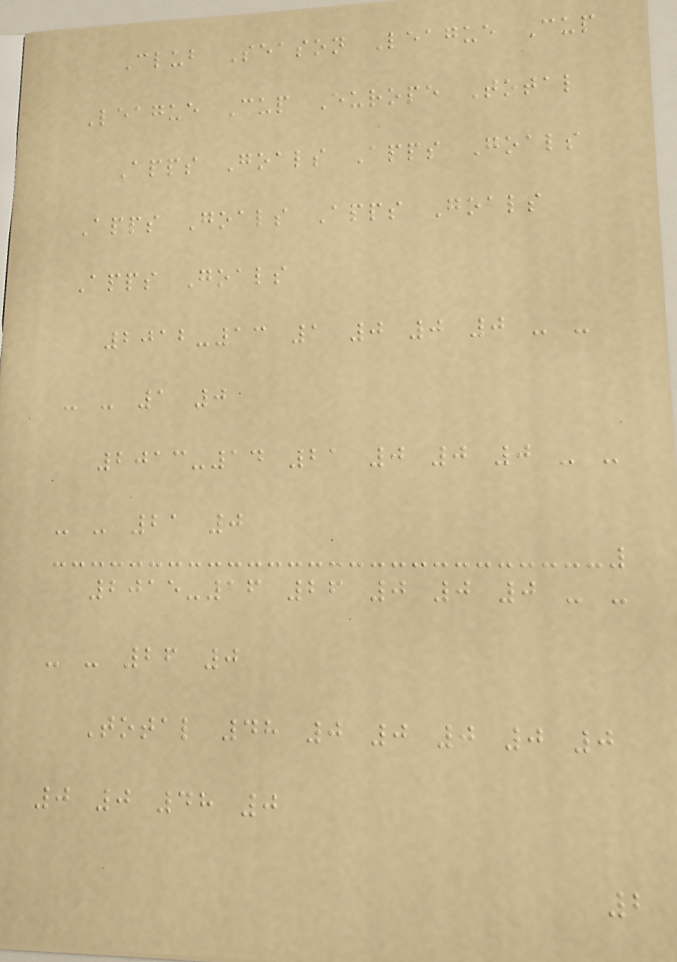Club Season League Cup
League Cup Europe Total
Apps Goals Apps Goals
Apps Goals Apps Goals
Apps Goals
2012-13 1 0 0 0 - -
- - 1 0
2013-14 21 0 0 0 - -
- - 21 0
2015-16 26 0 0 0 - -
- - 26 0
Total 48 0 0 0 0 0
0 0 48 0
2
